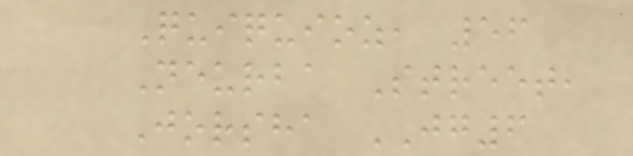Quiquioz, 56
Neurba Street,
Jorsha JG6
